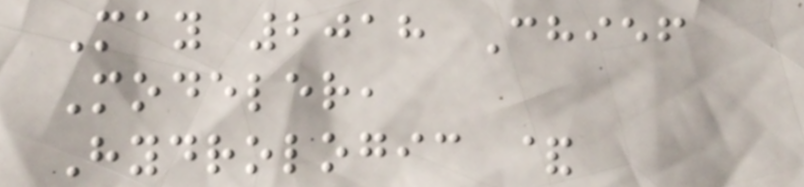May 2018 Chief
Modeler,
Hydrologic &
